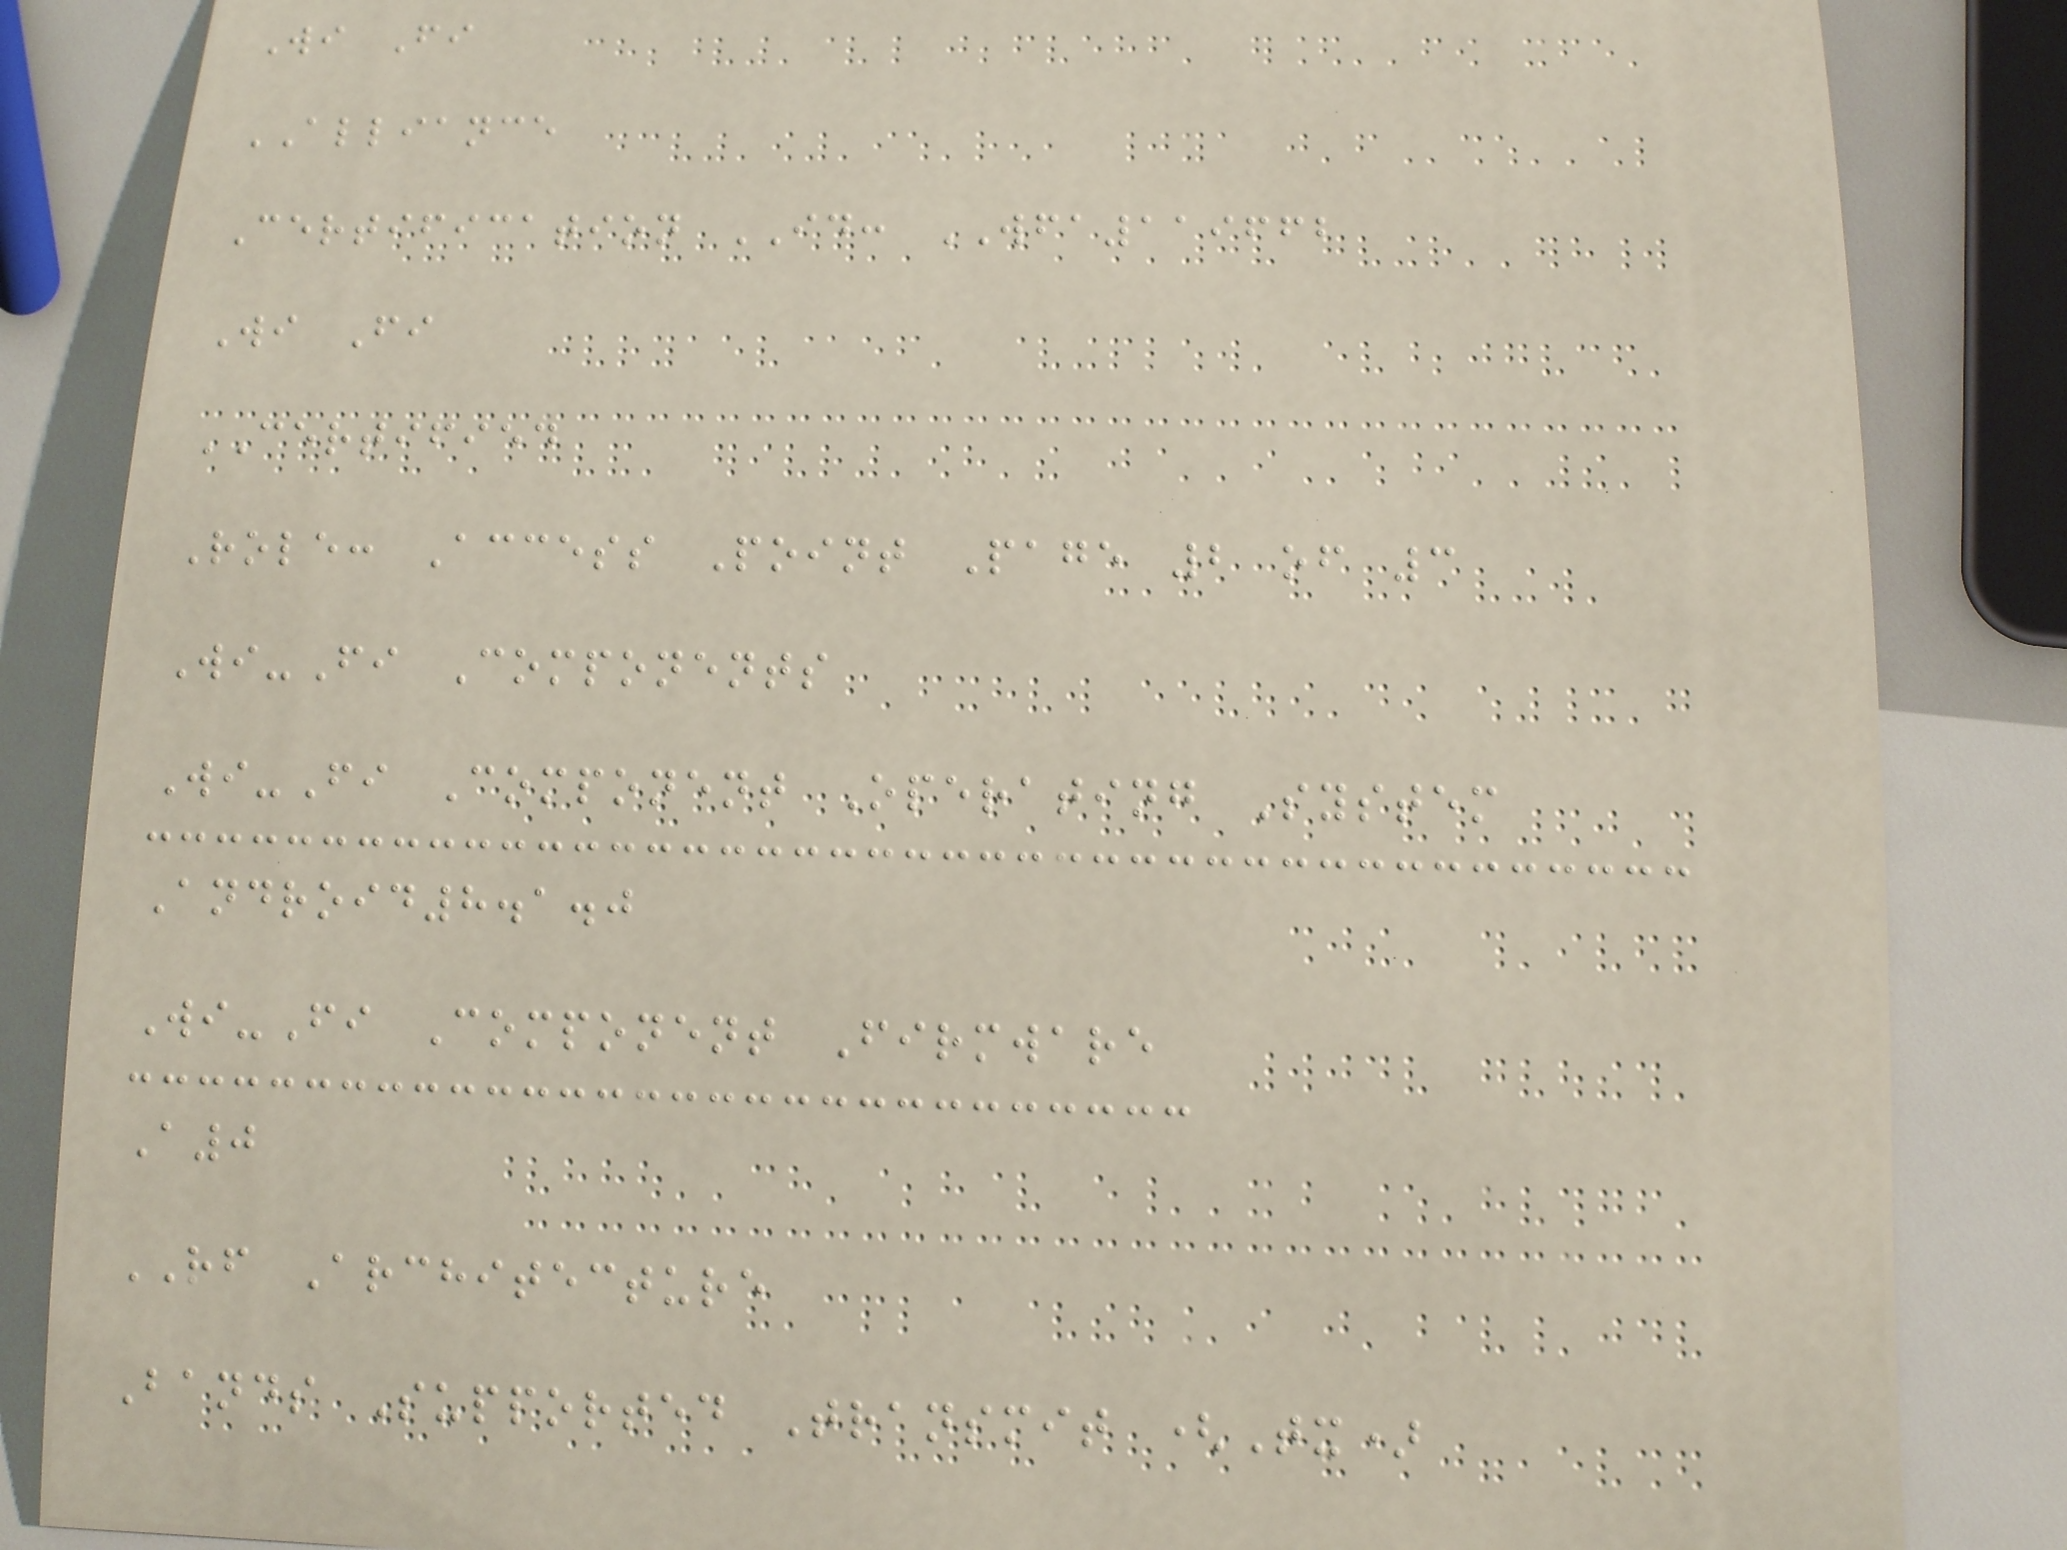Wi Fi
ALLIANCE
Certification ID: WFA119662
Wi Fi
CERTIFIED
Role: Access Point Page 2 of 3
Wi-Fi Components
Wi-Fi Component Operating System
Android8.1.0
Wi-Fi Component Firmware
A0
RF Architecture
Bands Supported Transmit (Tx)
